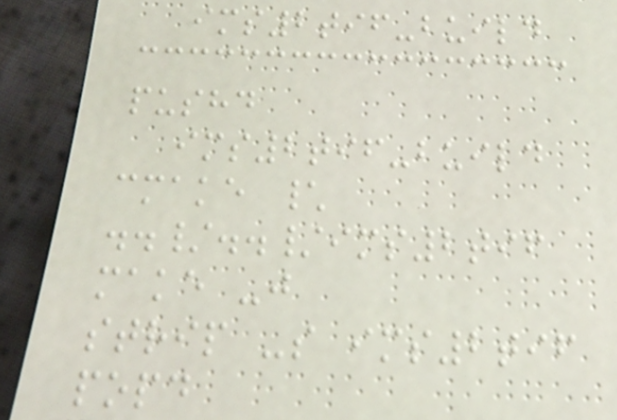ims2tif-build
pushd
ims2tif-build
cmake \
../../ims2tif
make -j
strip -s ims2tif
popd
